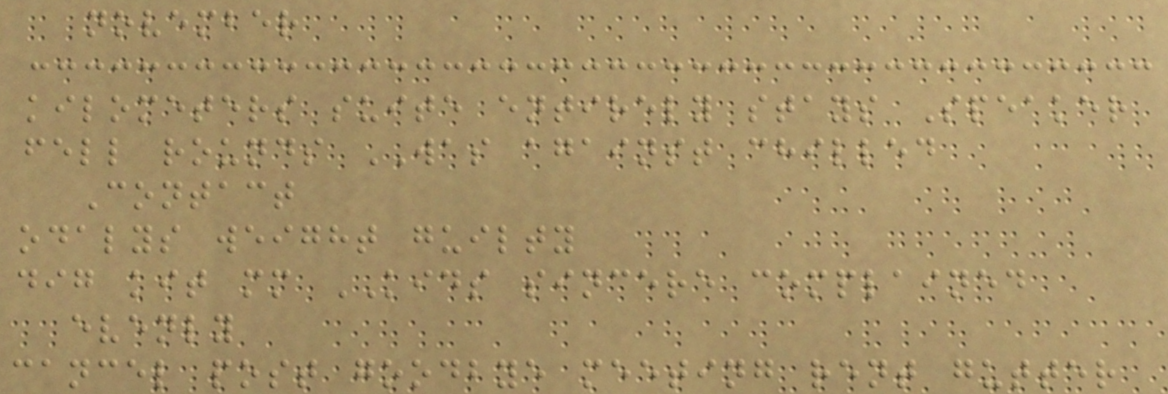november
kilometers suite entirely stays Speaker
fell rounds WAS against chilled
Contact
odalys weight guilty
dig kit mm KIDS sincere complained
evenly
cancel post goodbye meeting rent gutter
